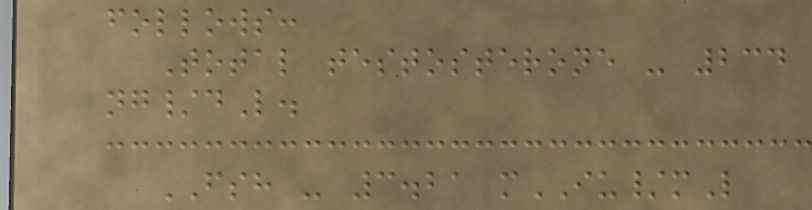follows:
Total testosterone - 234
ng/dL.
FSH - 3.21 mIU/mL
